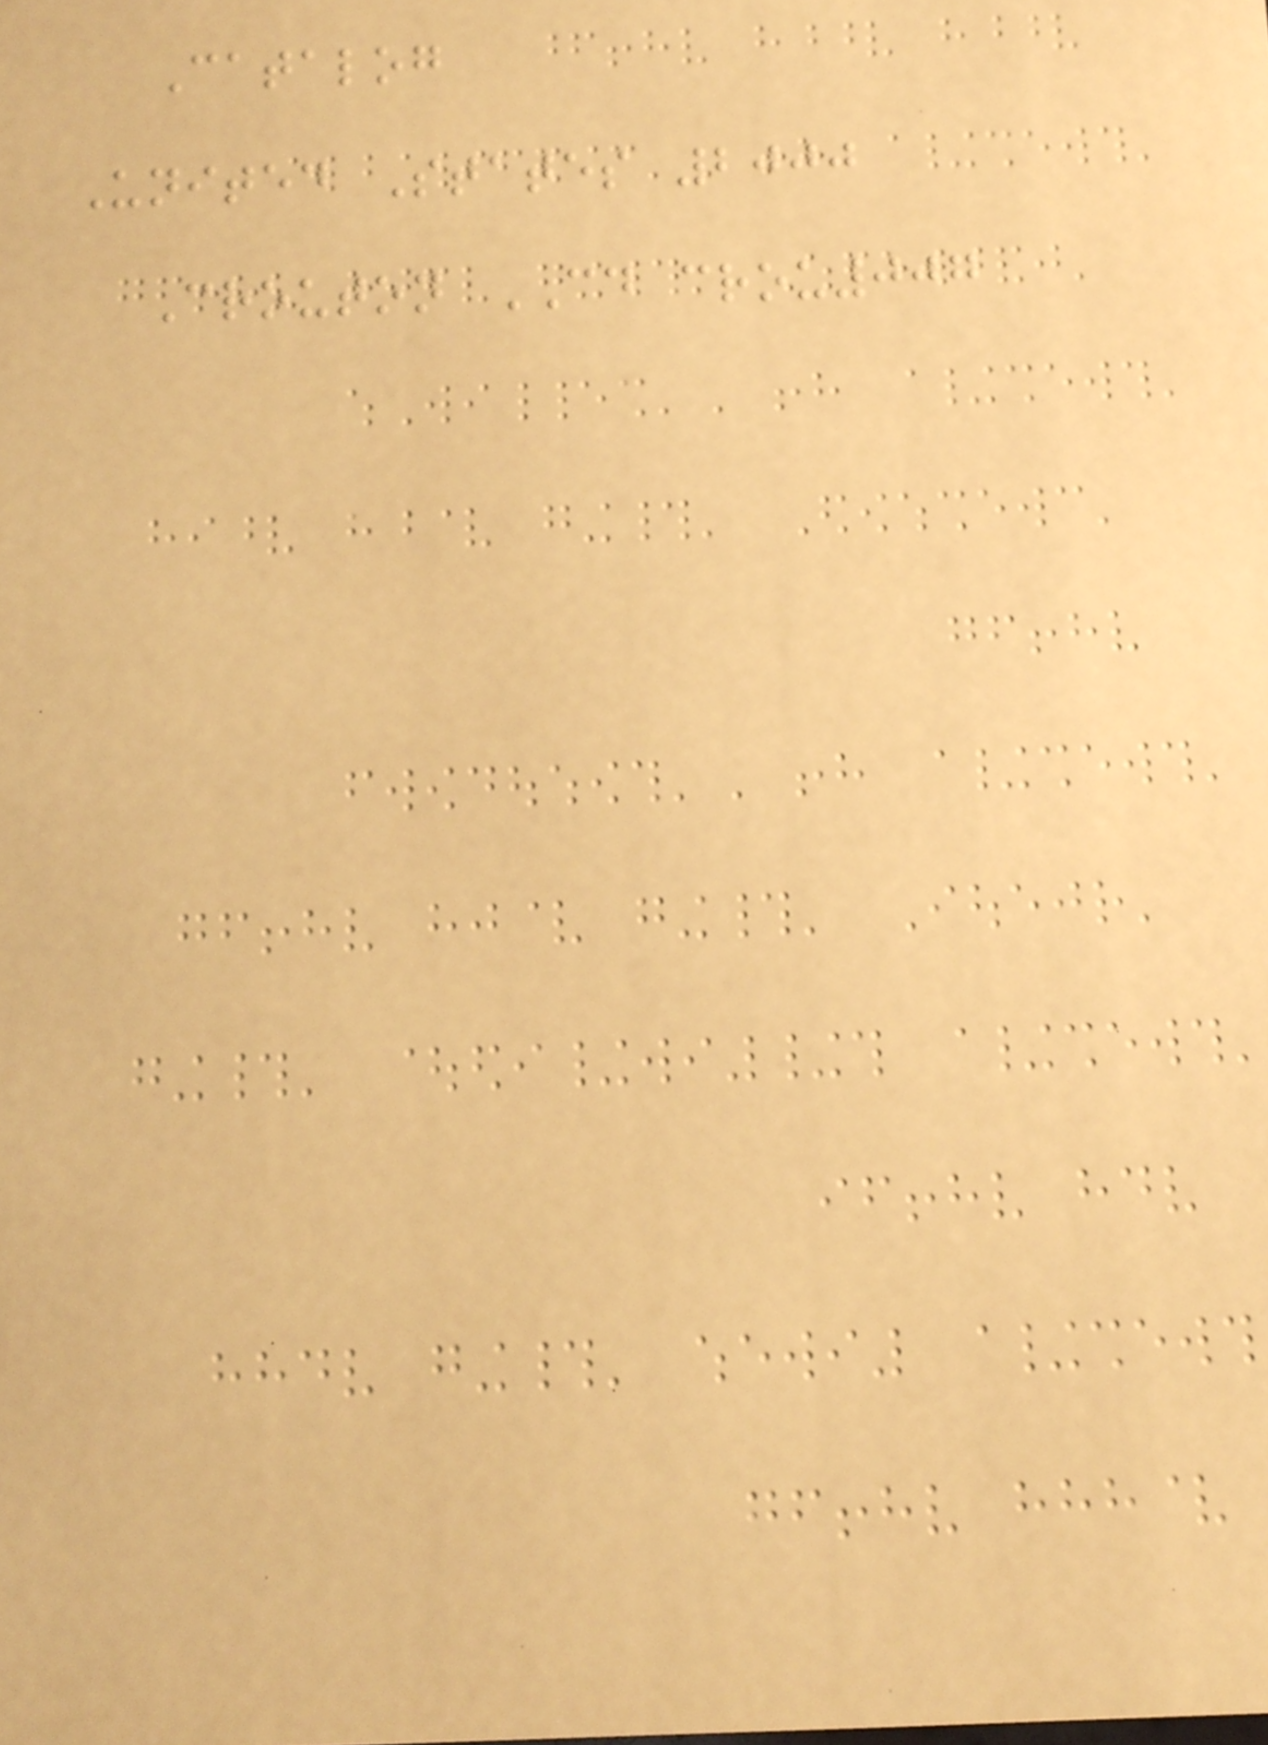Catalog
United States 2000
Crouton CD crou007
